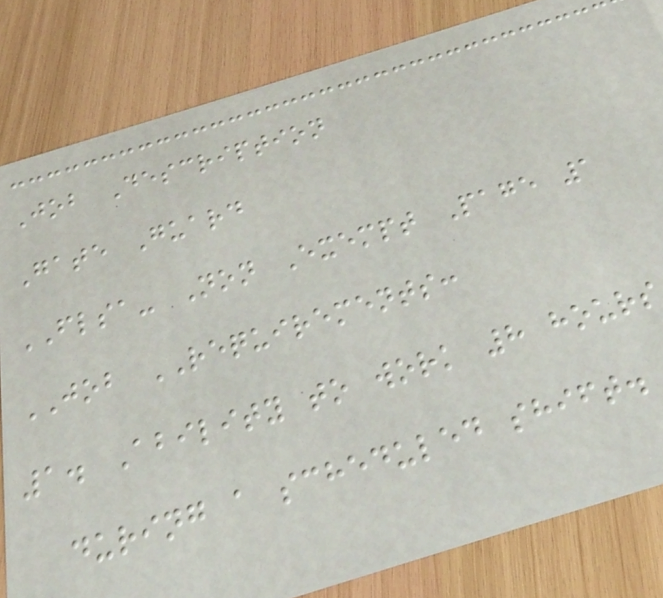Job Description
Gate Guard
FLSA- Non Exempt Page 1
JOB REQUIREMENTS:
1. Ability to work 8 hours
during a scheduled shift.
